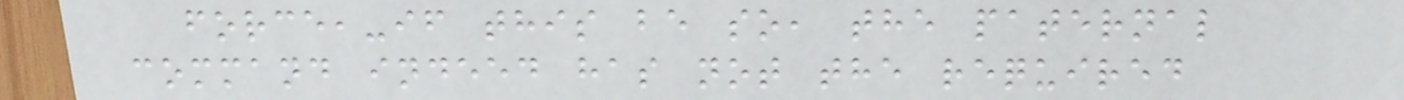force,-if this be so, the paternal
command indeed has not the required
